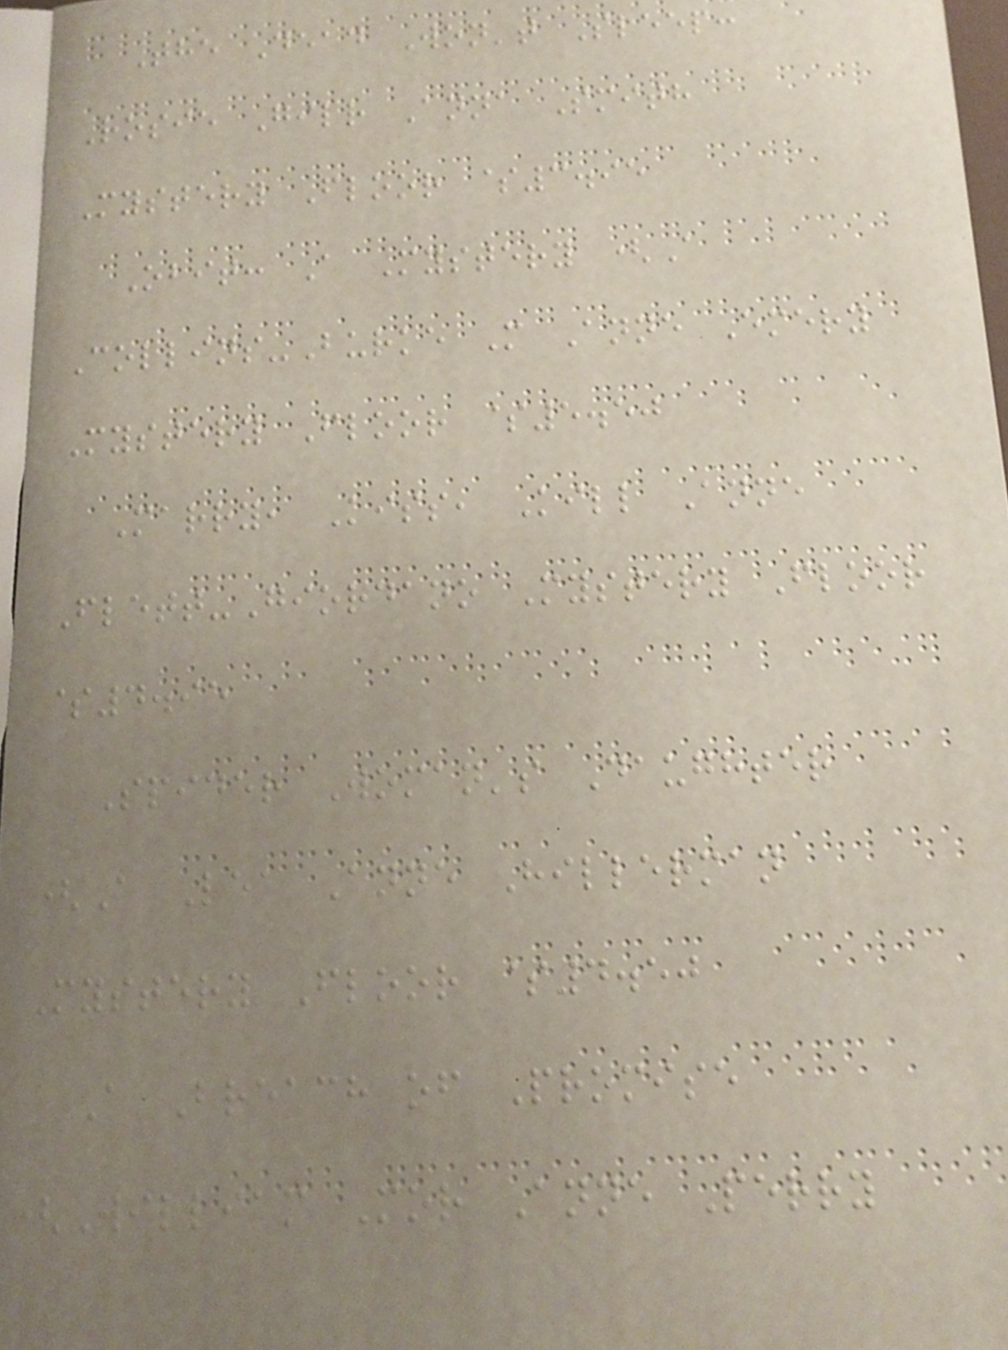The Dead Won't Sleep:
Rosie Gilr Anna Smith
Mystery Floor $3.95
Obit: A Mystery (A
Collins-Burke M Anne Emery
Mystery Floor $5.50
Marry, Kiss, Kill Anne
Flett-Giordano Mystery Floor
$4.95
Spider Woman's Daughter
(A Lea Anne Hillerman
Mystery Floor $4.50
A Breach of Promise
(William Mor Anne Perry
